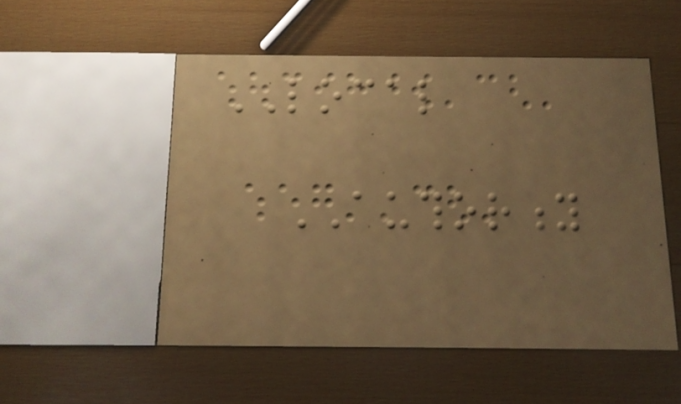LOCAL
AUTHORITY
